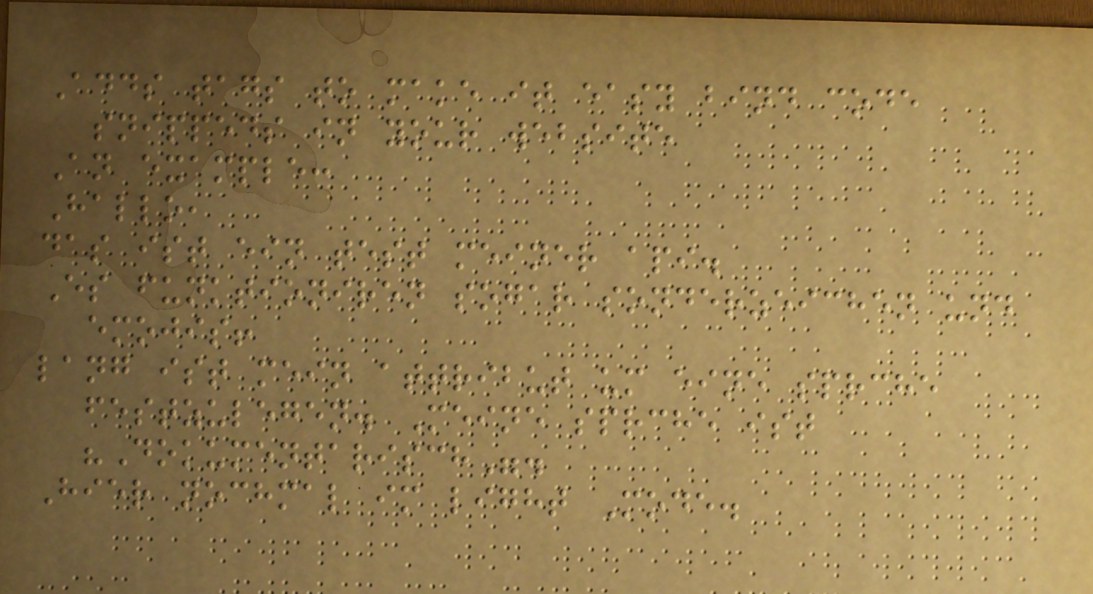Adds tags to make it easy bind code
snippeds in your website
An example:
Hallo,
das ist ein test meiner api.
Es funktioniren sogar sonderzeichen und
emojis!
lang ist mein attribut um eine sprche
festzulegen. Meine sprche ist
"Dokumentarisch".
Hier nochmal im light Mode.
